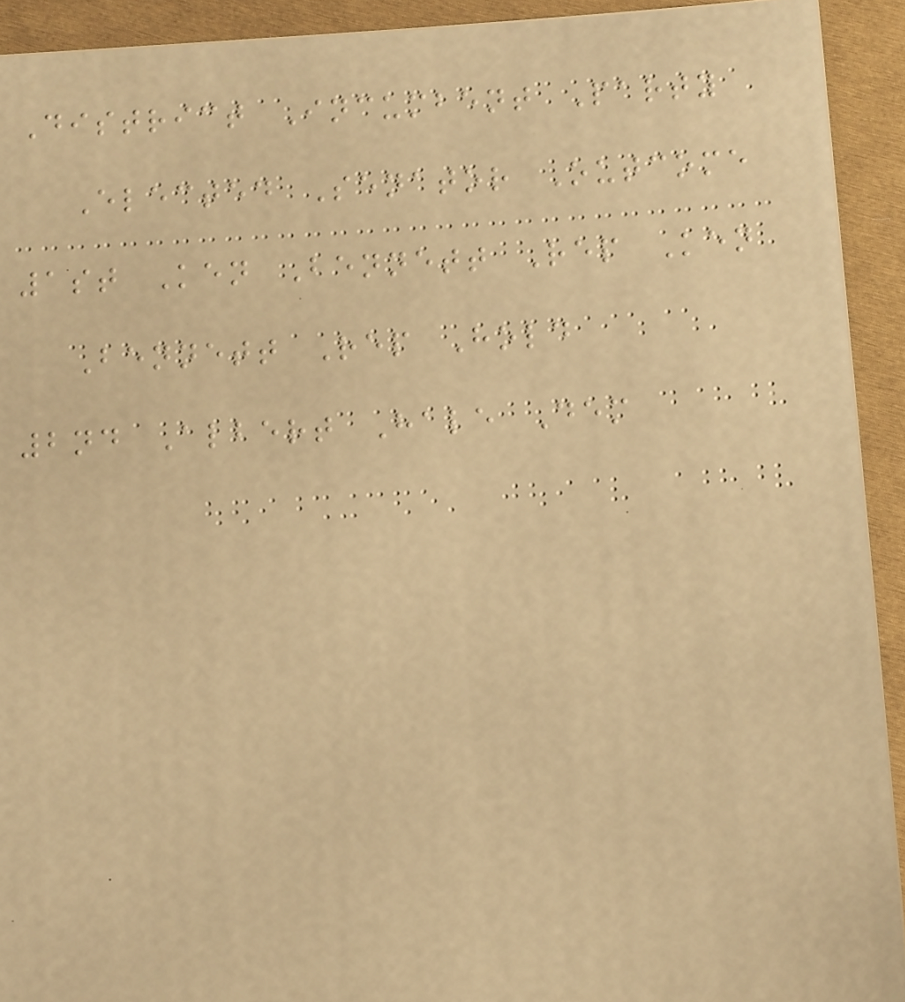District Incumbent Party
Elected Senator Outcome
1st Ken Bennett Rep Ken
Bennett Rep Hold
2nd Albert Hale Dem
